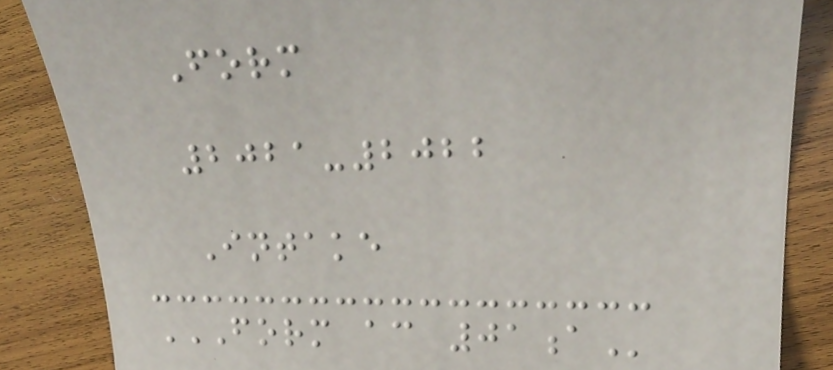Form
2021-2022
Intake
FORM AC 01A
